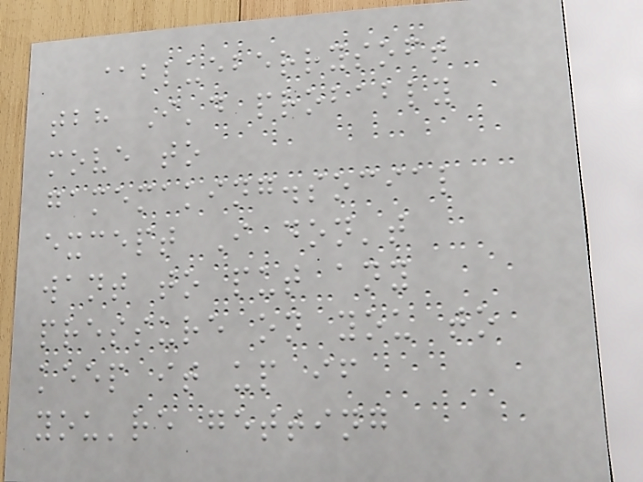@blueberrysoft
tbh I'd probably
move to
gamemaking.social
except I don't
want to put any
pressure on you to
keep it up if
you're getting
